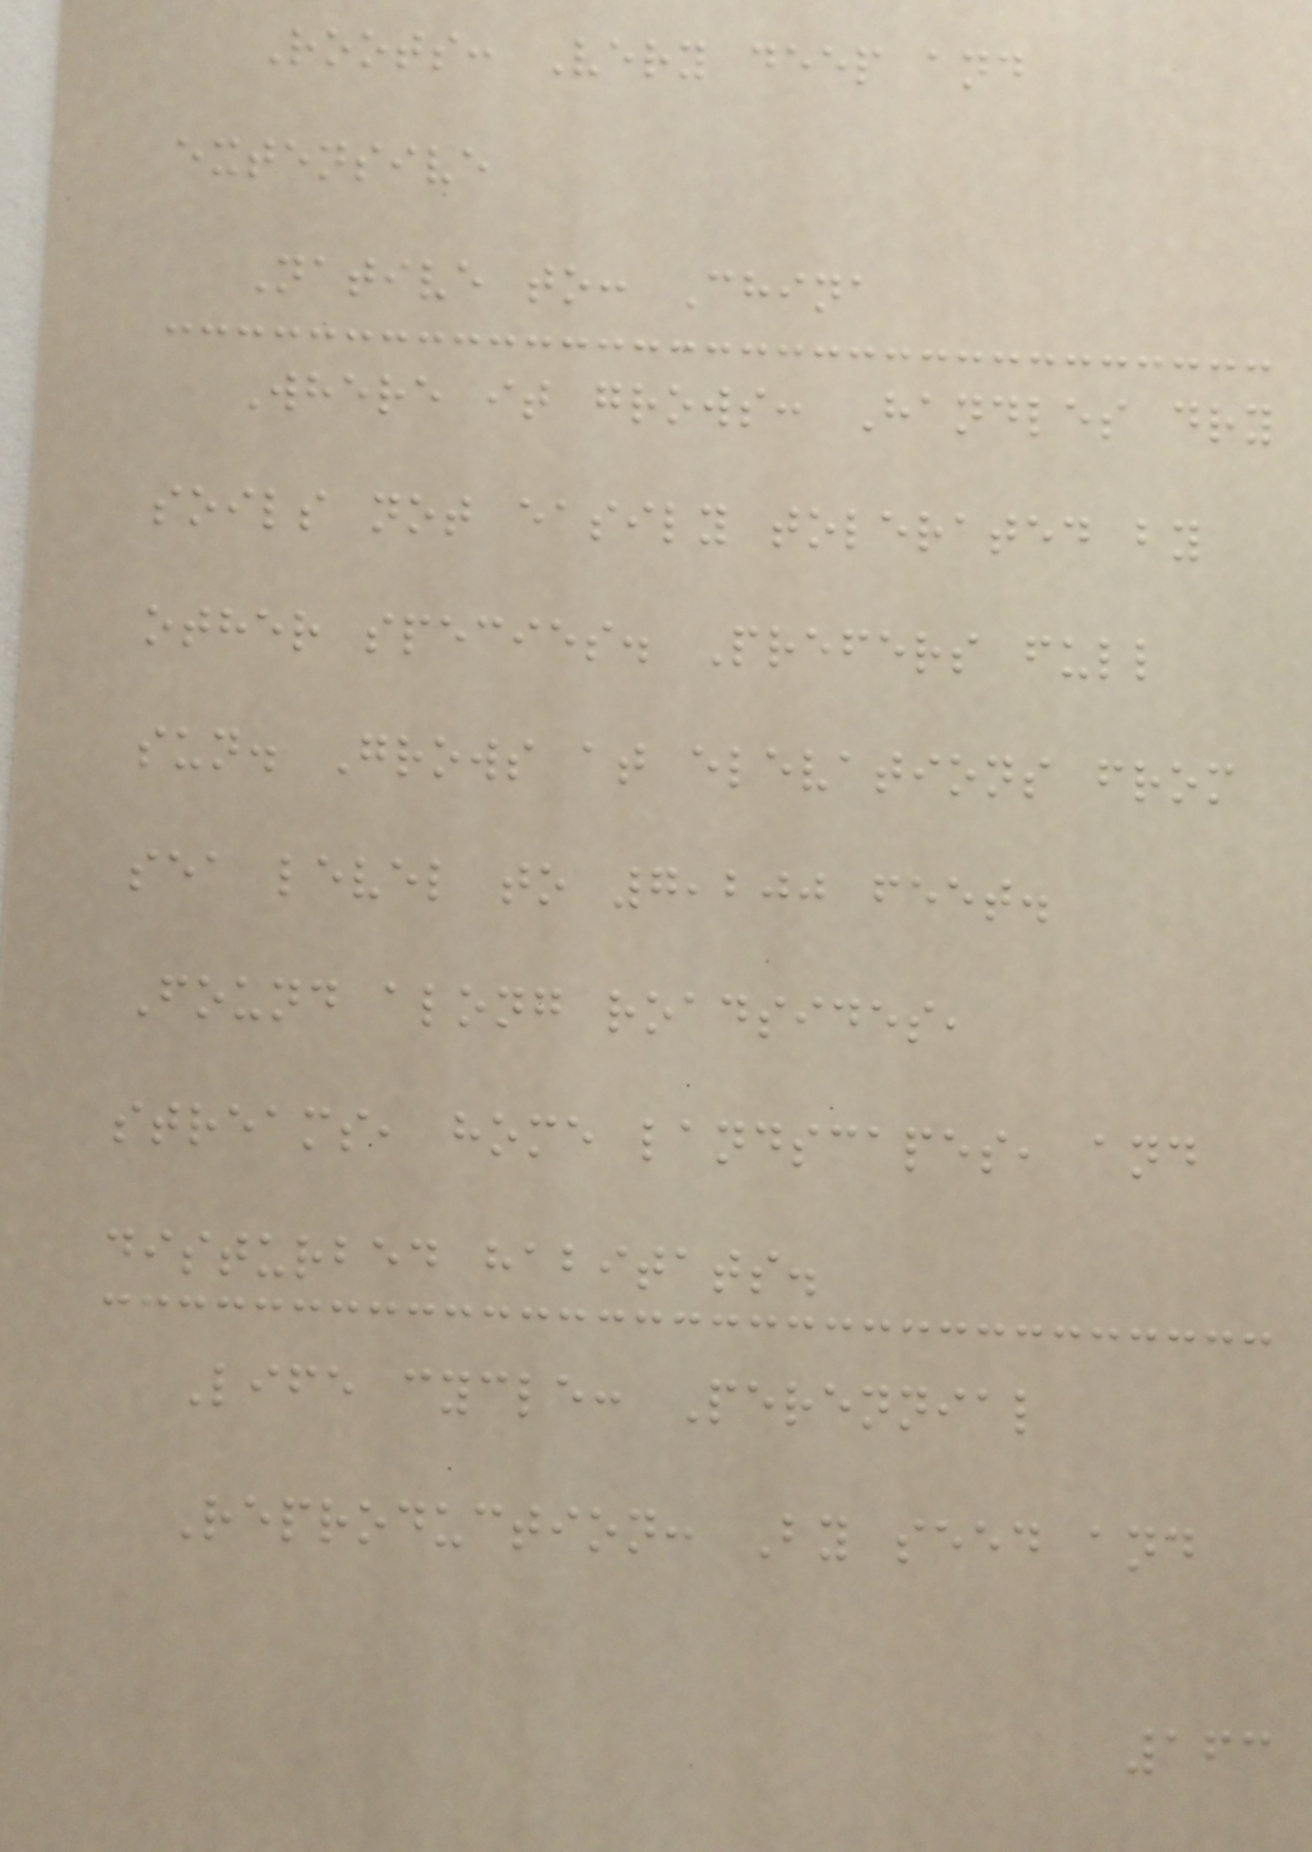Roots: Very deep and
extensive
Native to: China
Where it grows: Handles dry
soils not easily tolerated by
other species. Prefers full
sun. Grows at elevations from
sea level to 7,200 feet.
Found along roadsides,
streams, home landscapes, and
disturbed habitats.
Life cycle: Perennial
Reproduction: By seed and
163
